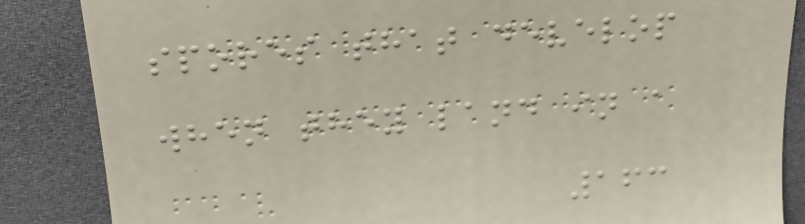spores that develop
when they land in a
163
